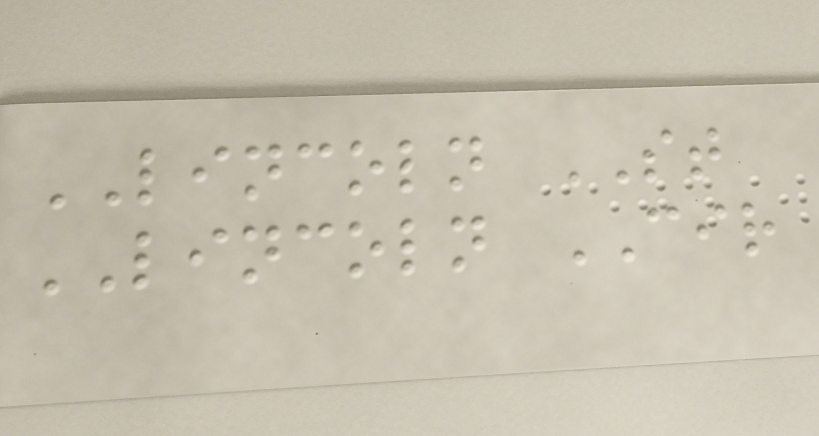LINCOLN ST
LINCOLN CIR
